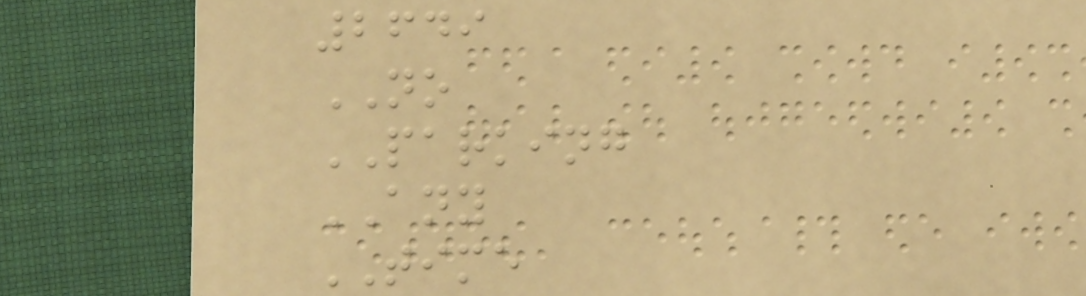2649
NO
PARKING
ANY
TIME
